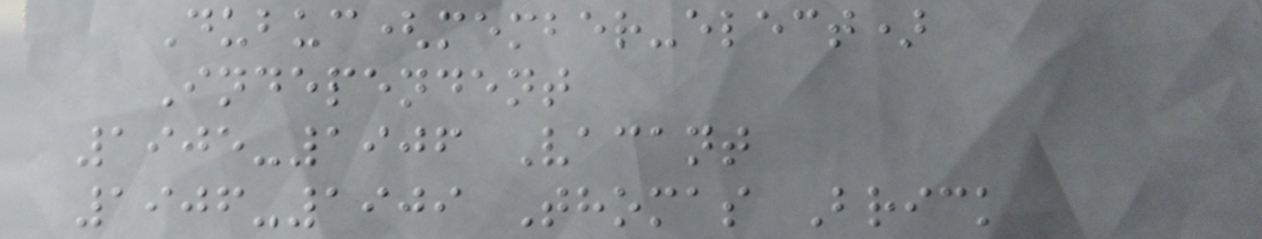Dubuc(member-elect)
Independent
1905-1906 Vacant
1906-1909 Thomas Brick
